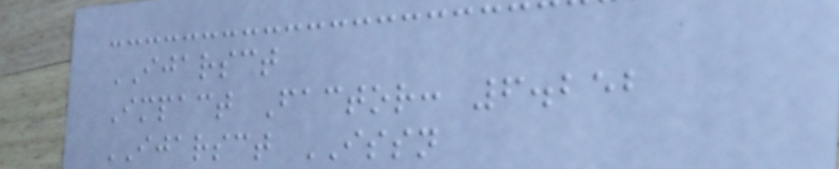IJARSCT
Impact Factor: 6.252
IJARSCT ISSN
